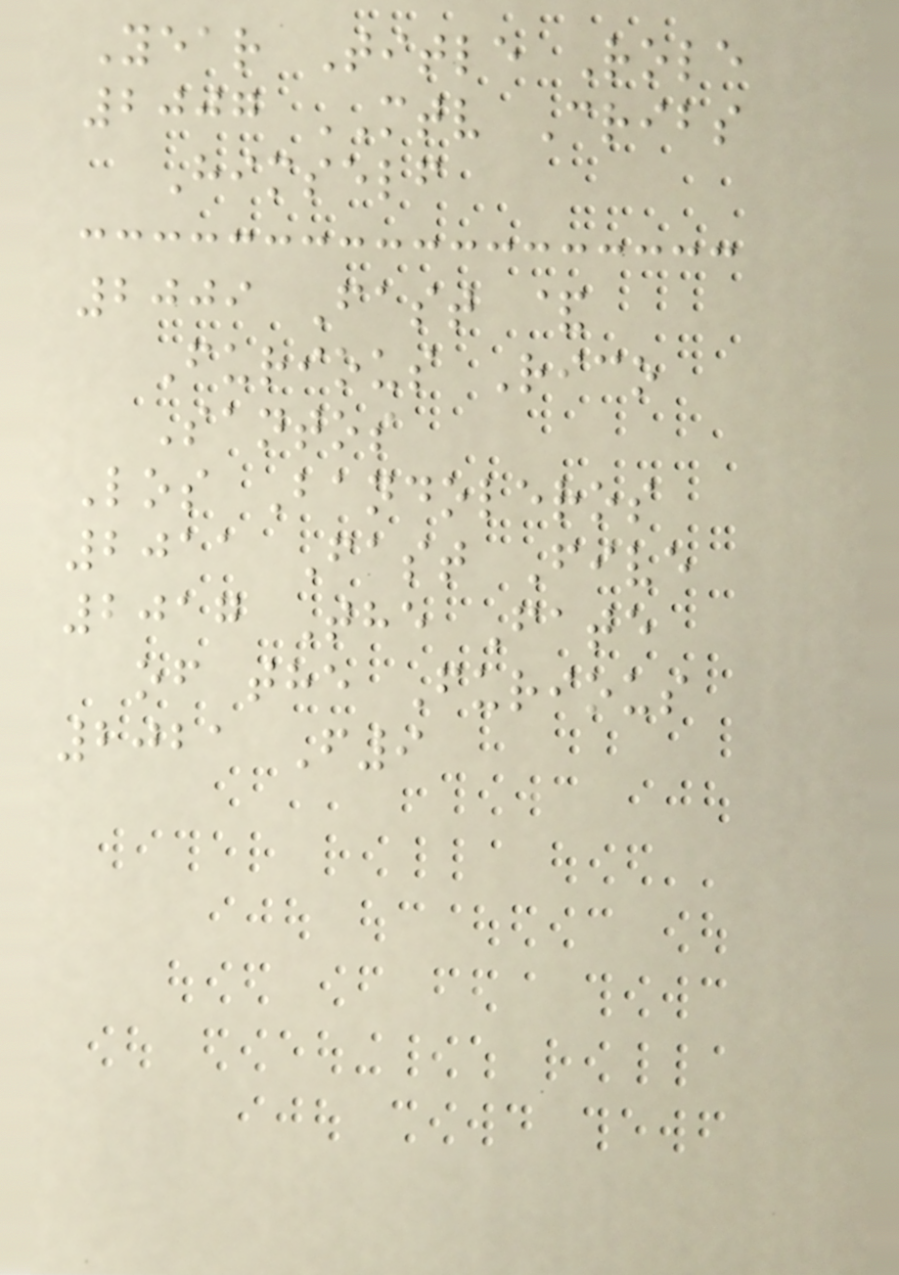Year Title Role
2007 MTV Cribs
Himself
2009 Fast &
Furious Rico
Santos
Los Bandoleros
2011 Fast Five
2017 The Fate
of the Furious
2021 F9
